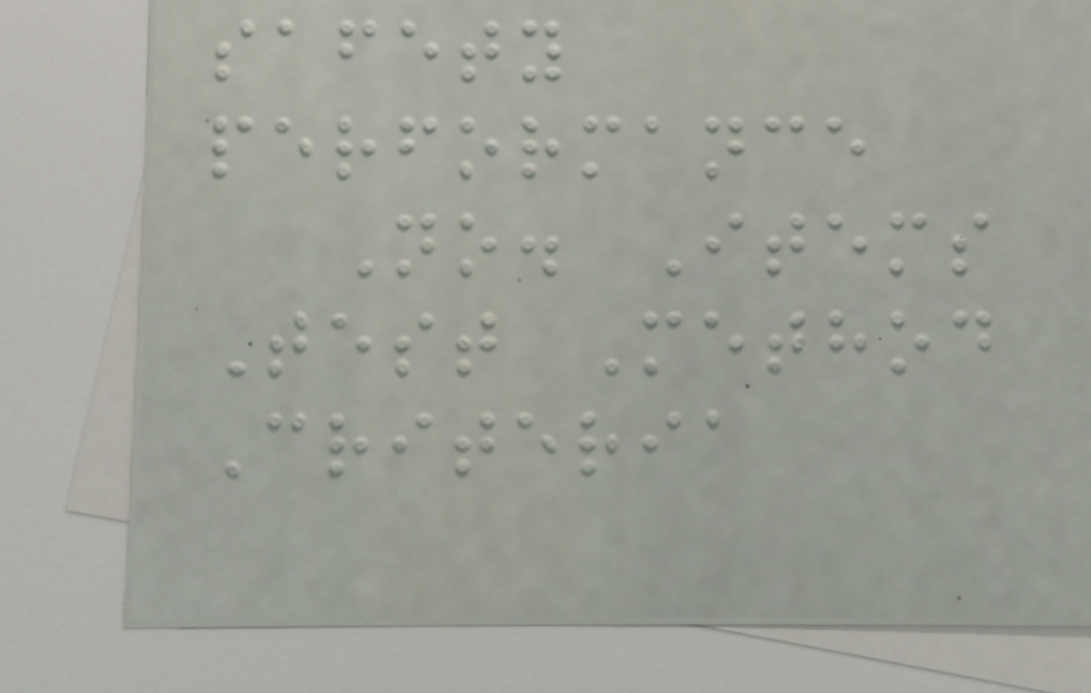safety
performance
No. Items
Test Method
Criteria
